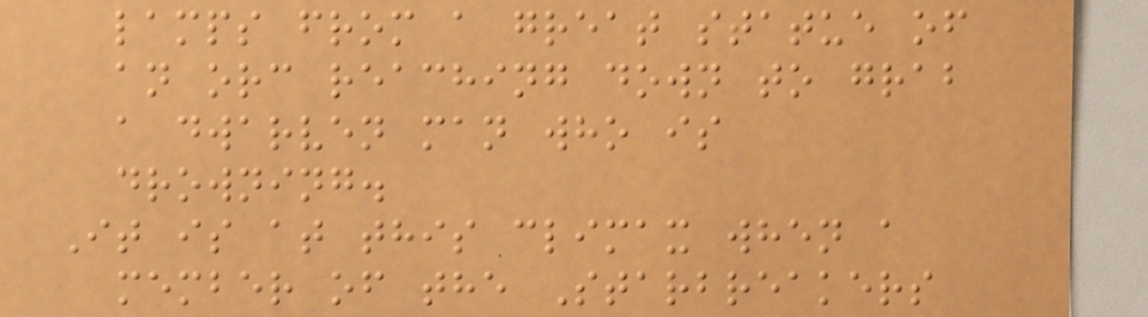lamps from a great statue of
an orc reaching down to grab
a dwarven man who is
drowning.
It is at this climax when a
member of the Starbreakers
